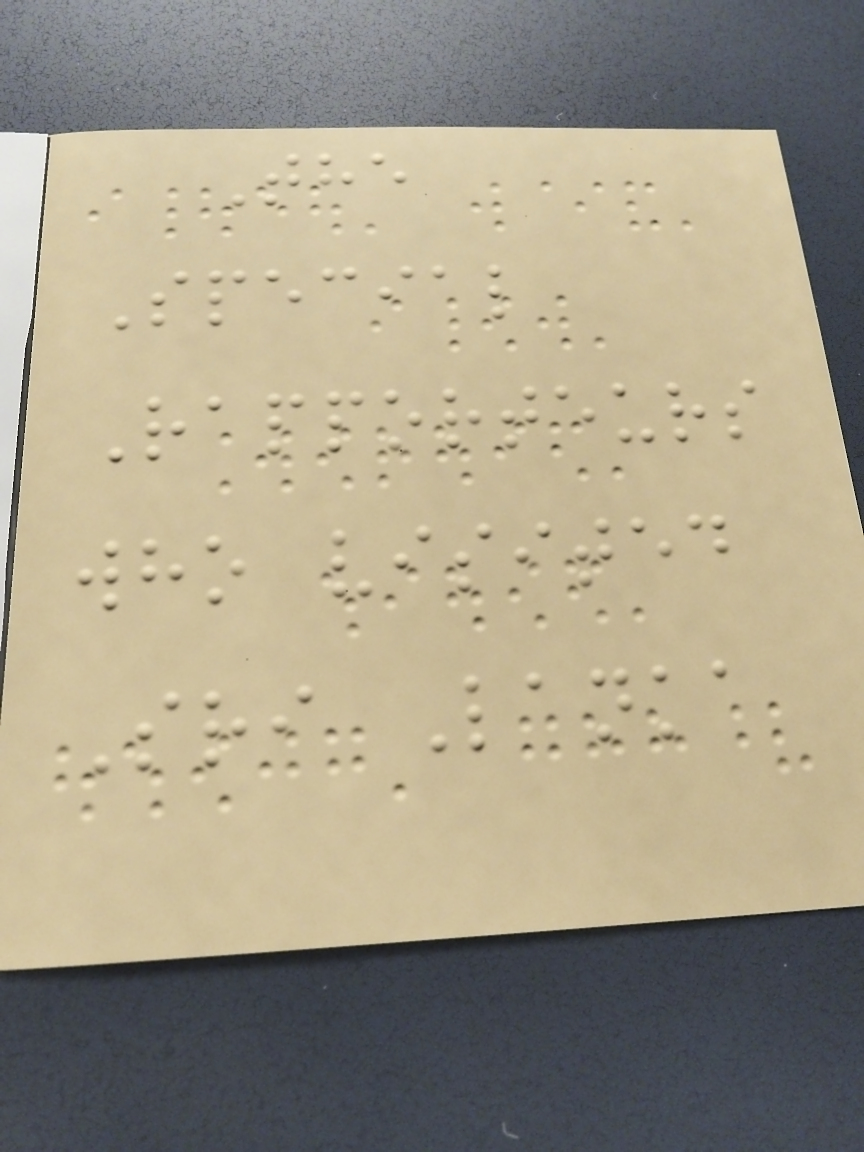The
Special
Rapporteurs
who visited
Sri Lanka
